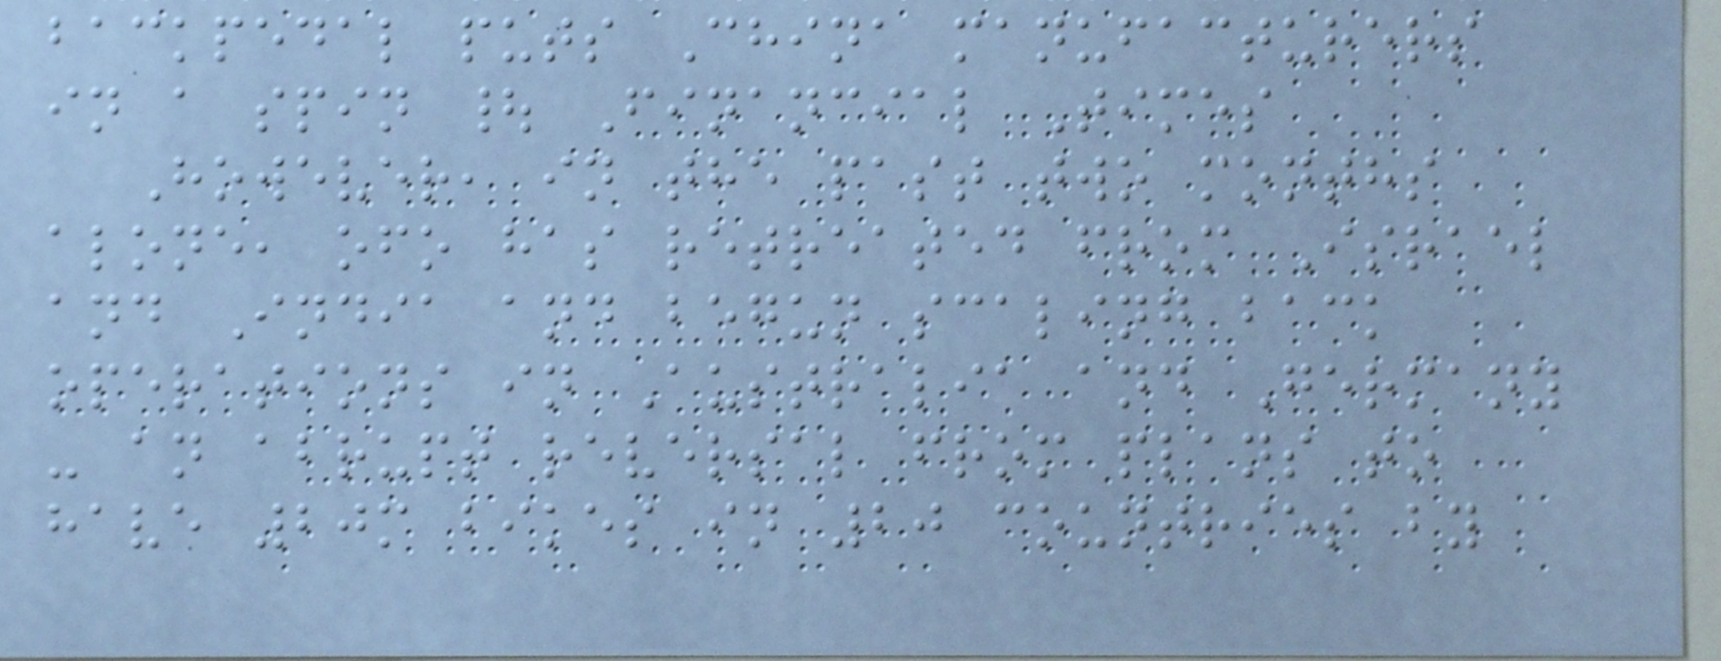backpedal puts China manufacturers
in a spin | Financial Times
However, in the past two months
alone, ofo has retreated from Israel
and India and begun scaling back
operations in Australia and Germany
- an abrupt reversal from plans to
have 20m bikes in 20 countries by
